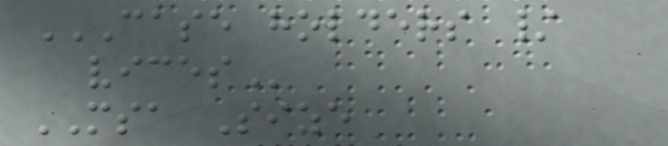CASE HOLDERS /
VICES
MSA Size
